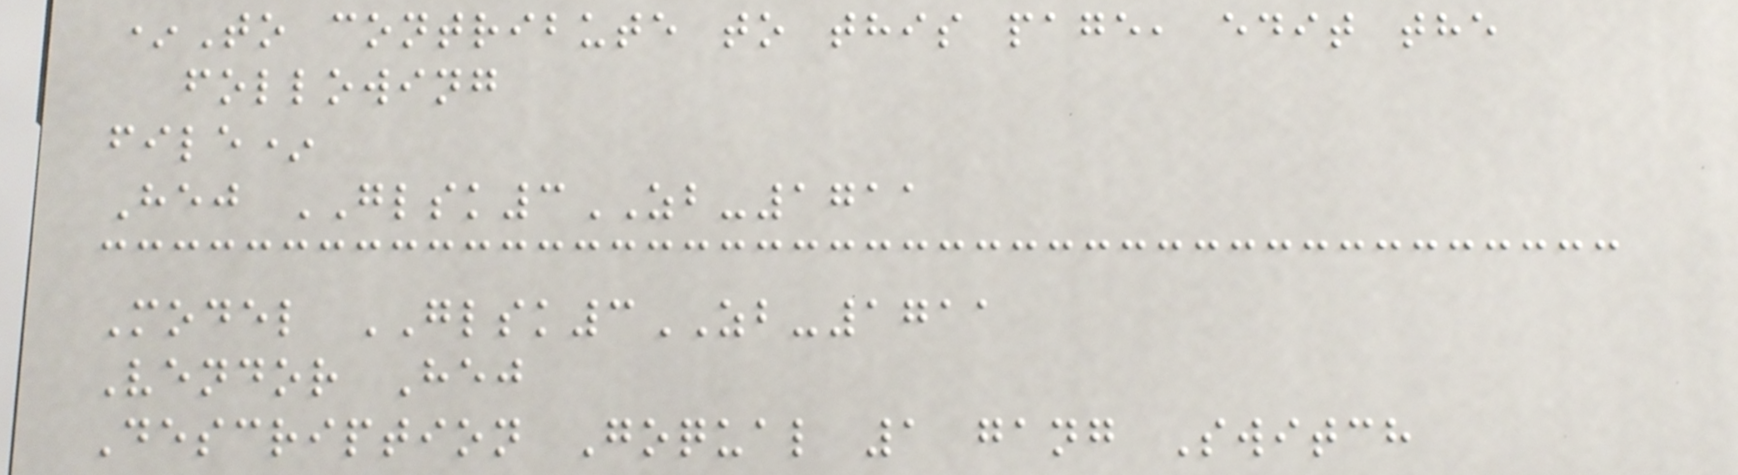*To contribute to this page, edit the
following
file*
Hej GLSK3ZB-1711
Model GLSK3ZB-1711
Vendor Hej
Description Goqual 1 gang Switch
